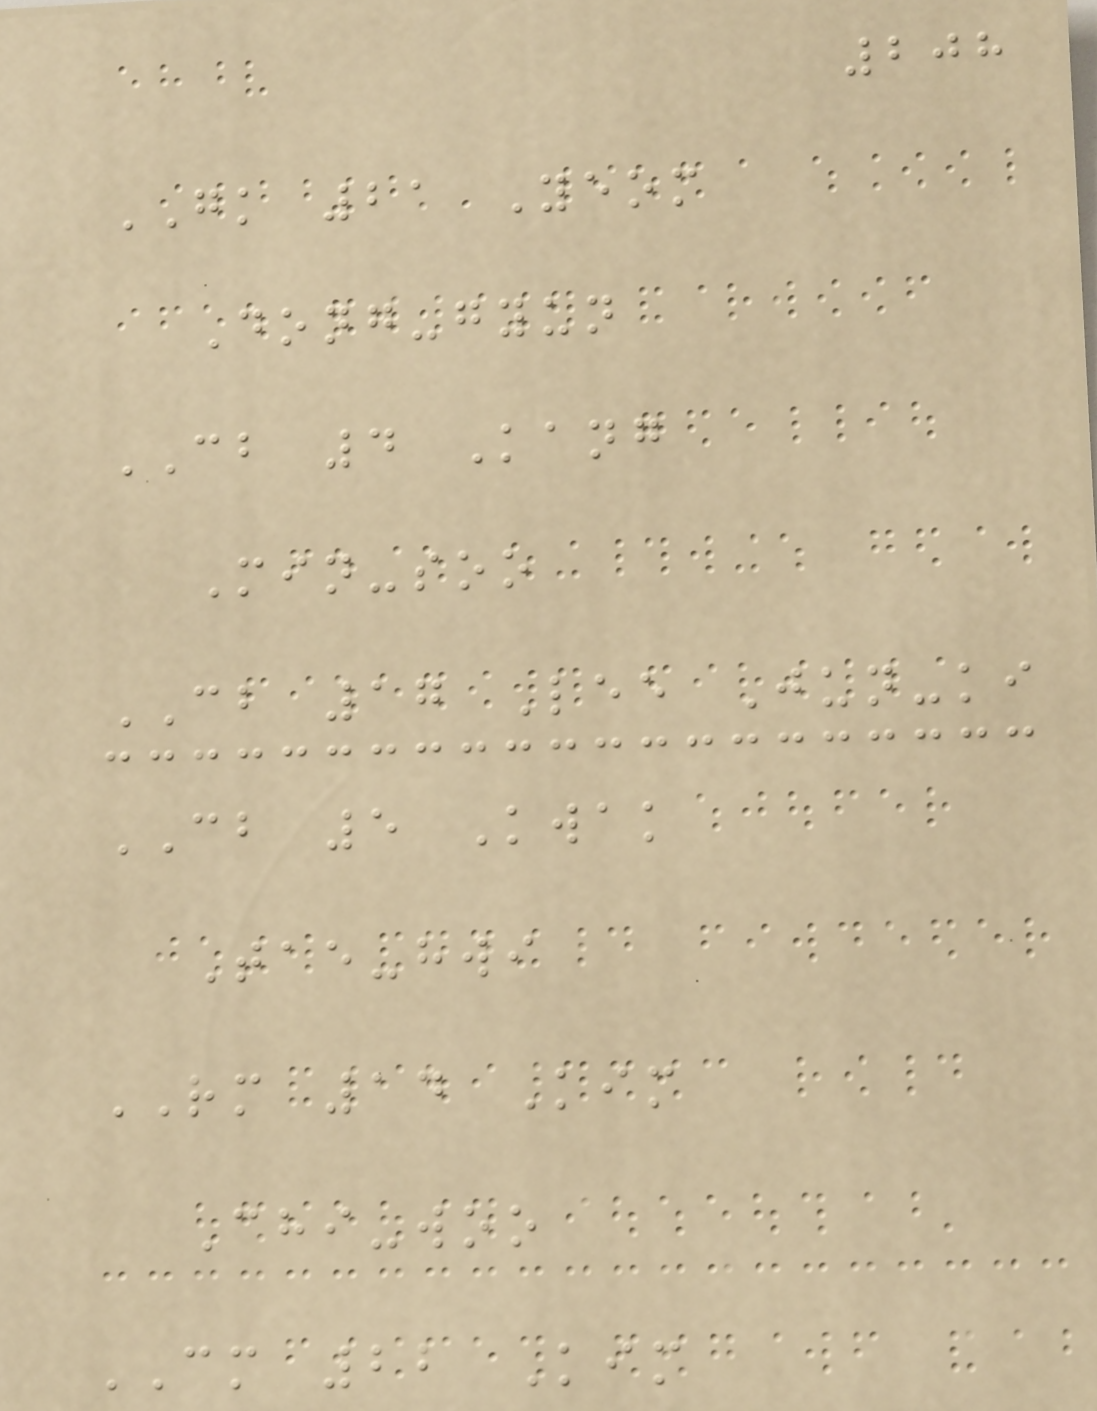208
GK 21 Yeom
Dong-gyun
CB 4 Kang
Min-soo
CB 17 Lee Jun-ki
CB 5 Kwak
Tae-hwi
RM 14 Kim
Chi-woo
CM 22 Kim
